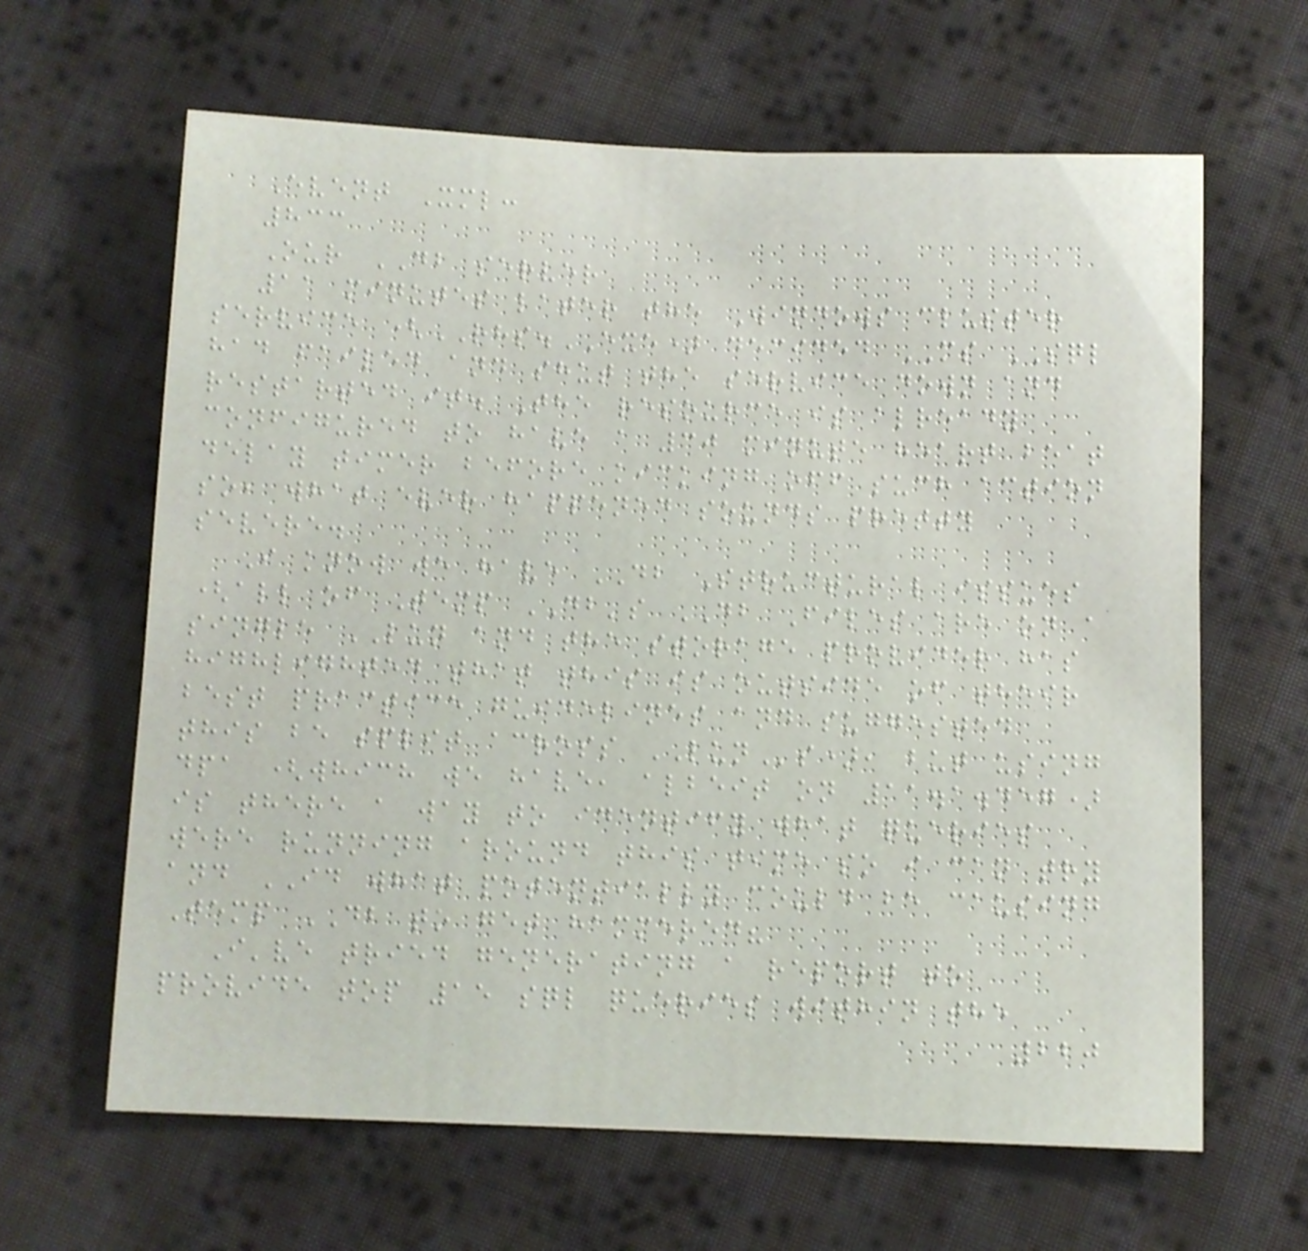Event Xml:
833
Our DB server
11 minutes later the Windows cluster
service (RHS.EXE) decided MS SQL
had failed and shut the service down and
restarted it. The resource is already
configured to have a 30 minute heart beat
delay timer before kicking off such action
so, what ever happened sounds pretty
severe.
I know we have DB Structural issues
(all of Temp DB's DB Files are on a
single LUN and the storage provider has
highlighted that this is outside of their
best practice guidelines and suggested
this be split across LUNs), but using
dpa (which we have, albeit on 11.1.457)
is there a way to identify what queries
were running around this time so i can try
and ID what potentially could be causing
Temp DB to get hammered?
I've tried generating a report to
provide top 15 sql queries within the
220
